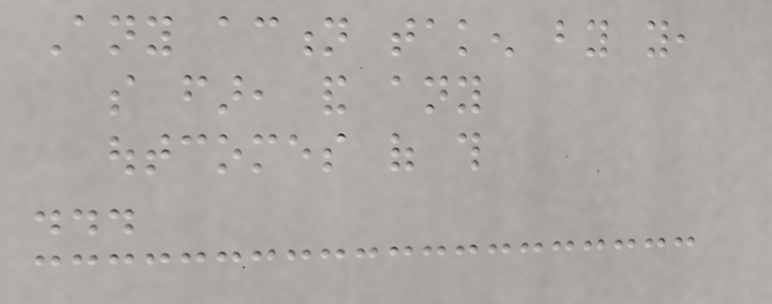Any action taken by you,
so far, and any
outcomes of this
...
